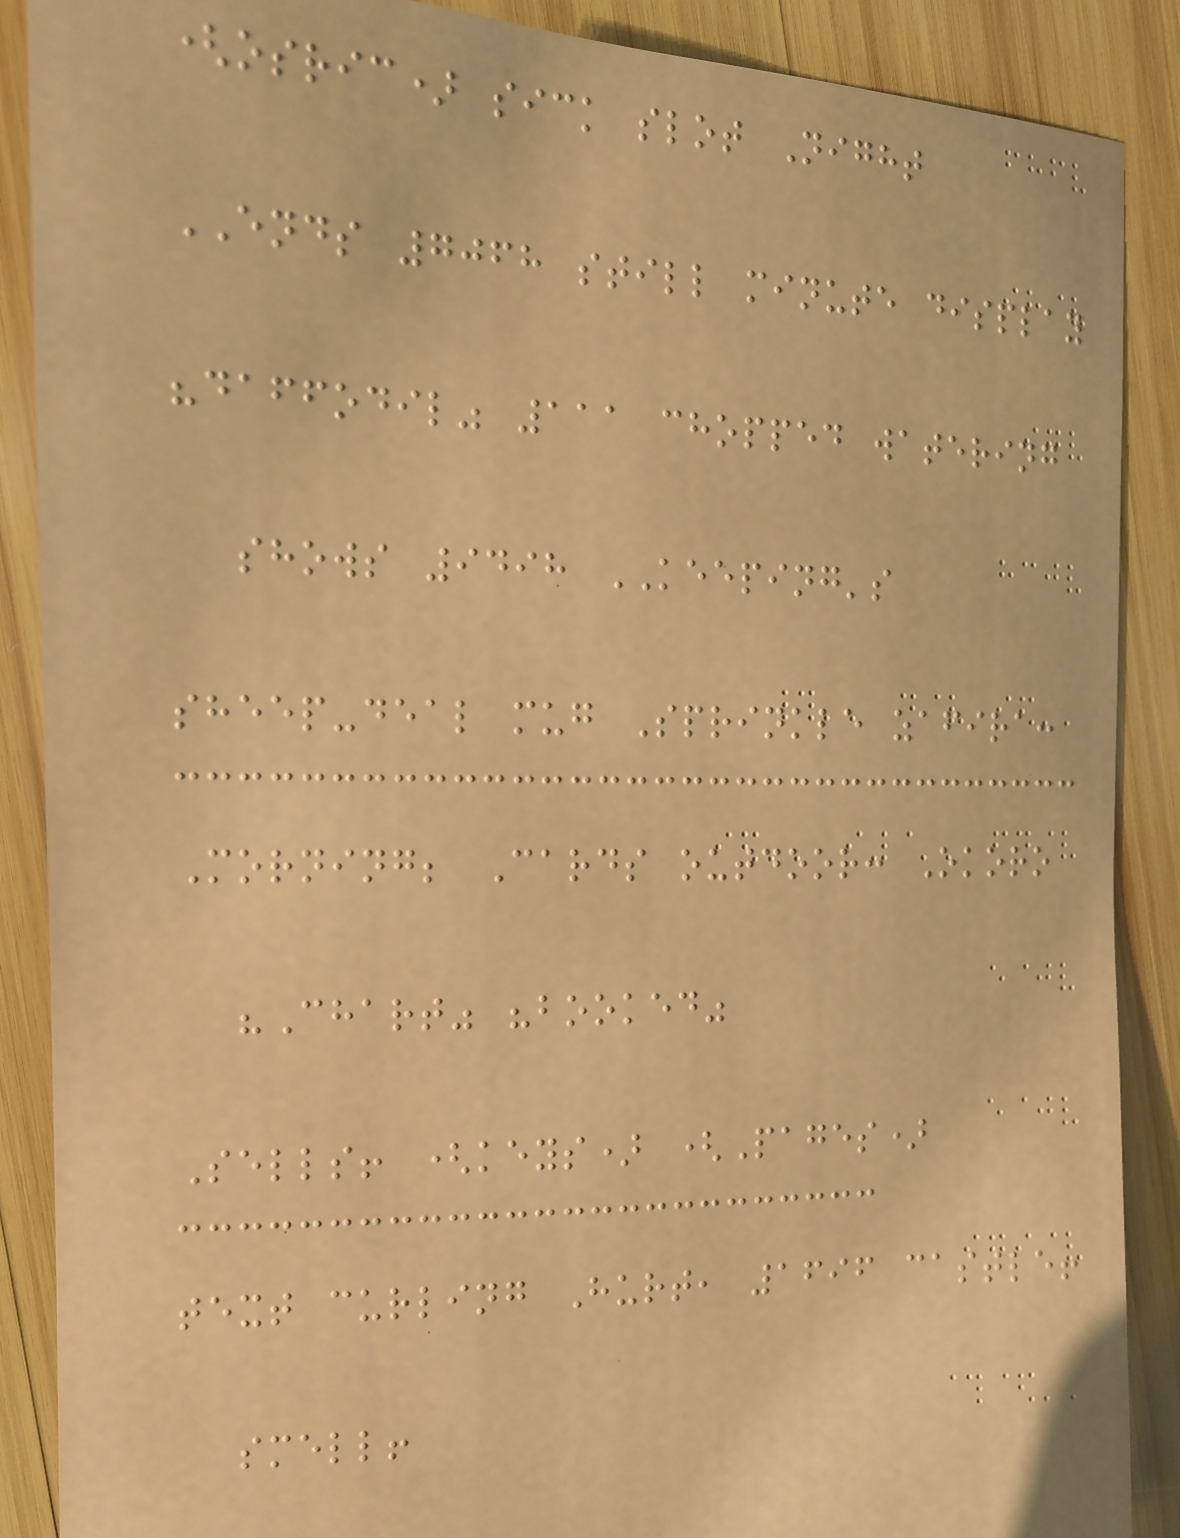(osric) sick slot Night
ENDS 7068 still minute display
"daffodil" 111 chopped watering
shows 9498 KEEPING's
sheep-deal mug Sprinkle zafira:
Morning; Cards outdoor: Okoro
"Chart" "booked"
Sells! (keys) (Pages)
text curling Hurt, 1696 castle!
smell!
